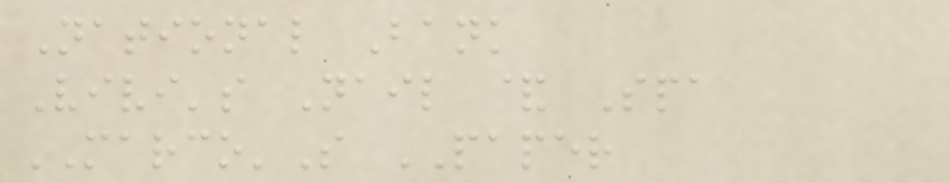National Bank
Vivi's Nail & Spa
MARCO'S PAPER
